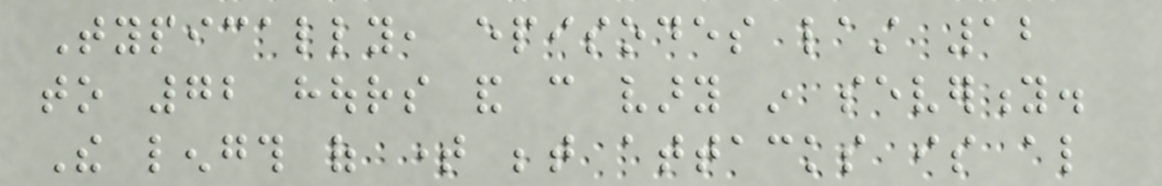Typically, episodes last 12
to 72 hours and can vary in severity.
The length of time between attacks is also
